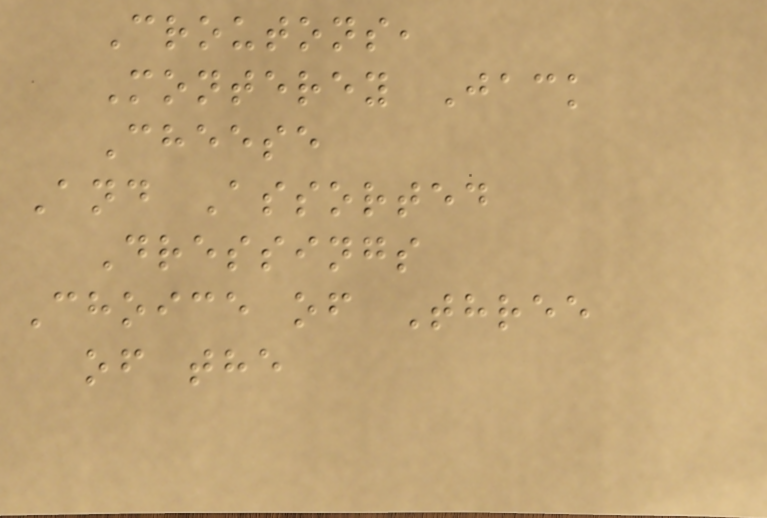Croutons,
Monterey Jack
Cheese
And Assorted
Dressings
Choice of Three
of the
